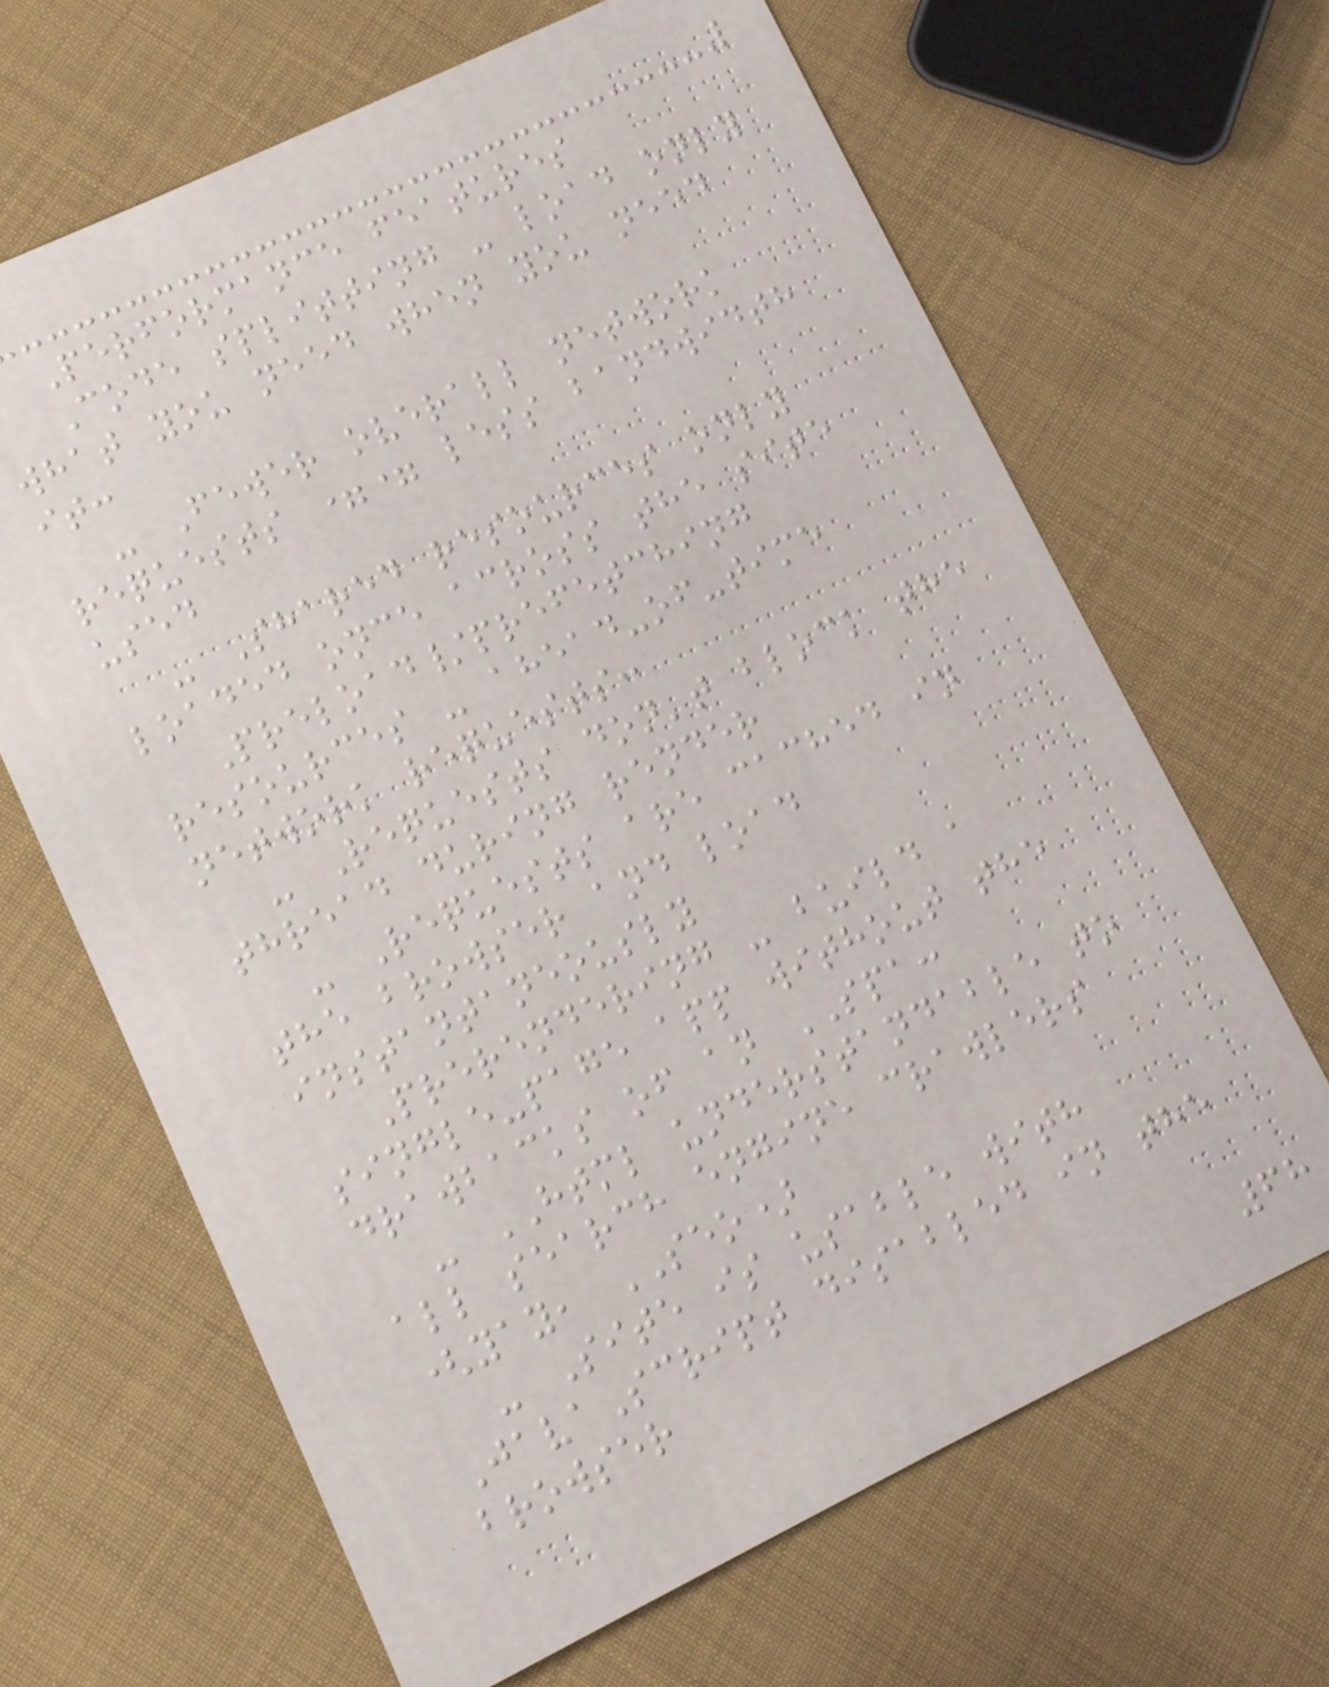Performance features
Code splitting - load only
what you need when you need
it:
- Fewer overall network
requests == less bandwidth
used
- Shared resources only
loaded once across the site
Preload/prefetching
resources - ahead-of-time
network requests:
- Requests don't block the
thread during render
- Requests are cached in
the browser and load
instantaneously
Prerendering - build a
single-page app without the
drawbacks of an SPA:
- HTML understandable to
all search engine crawlers
(yay, SEO)
- Site is usable with
JavaScript disabled in the
browser
68
